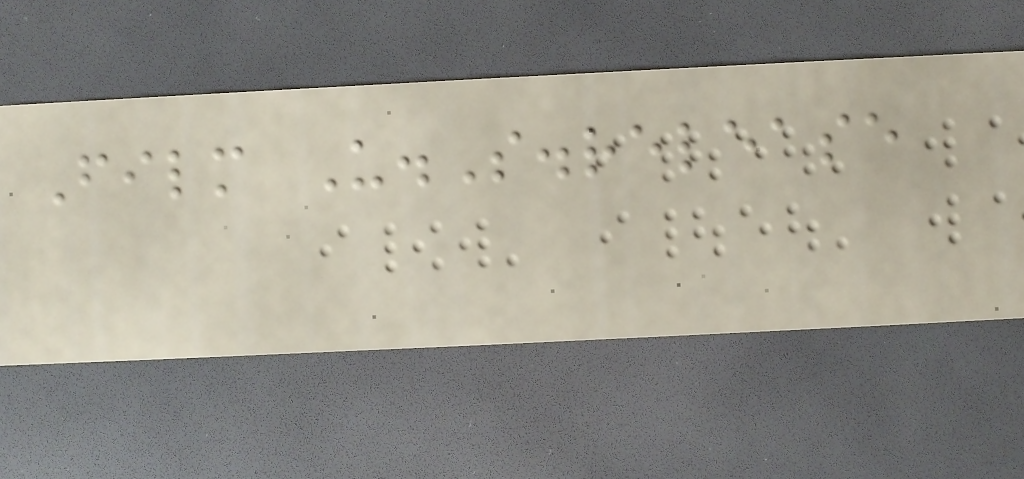Film U.S.release
